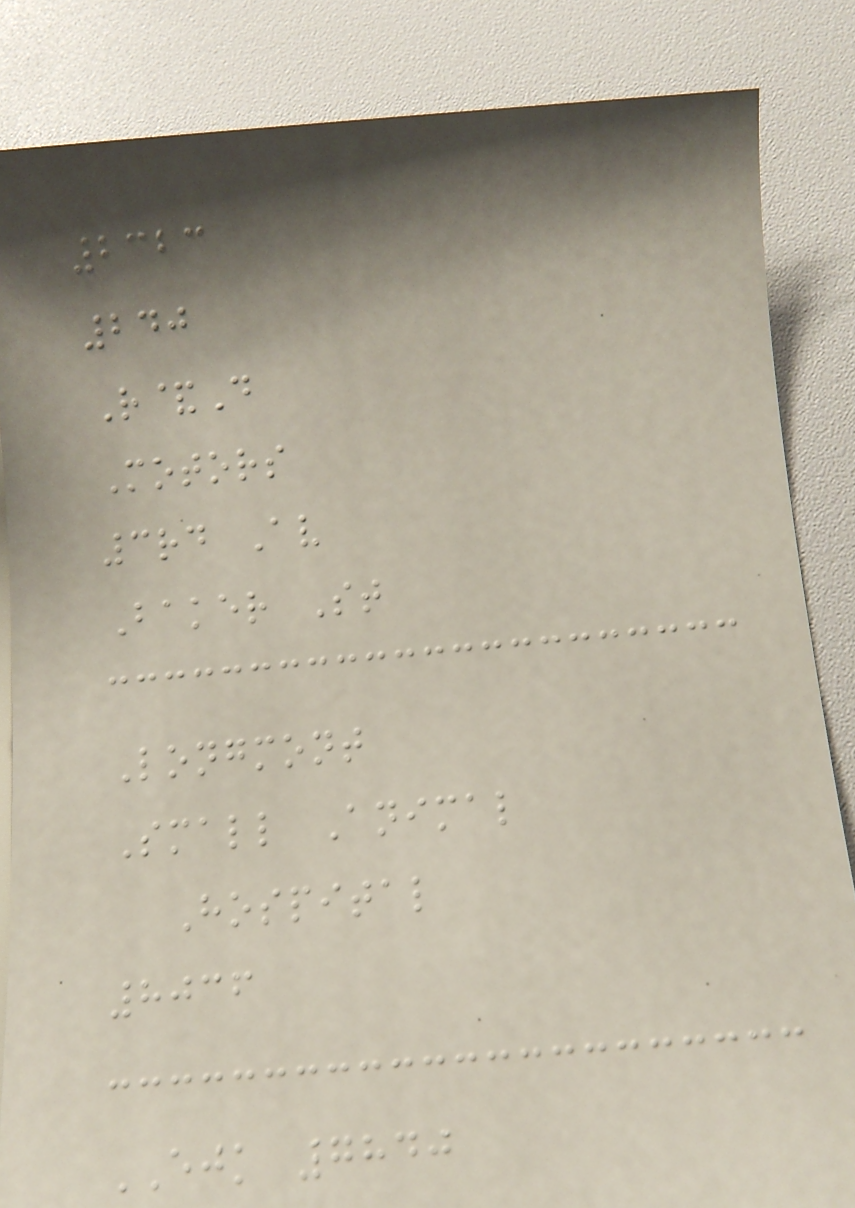2323
240
R&D
Motors
3rd Av
Baker St
Longmont
Small Animal
Hospital
8036
EJK 7840
